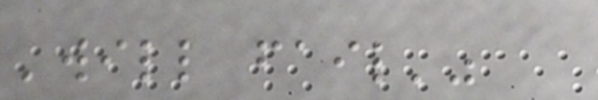'will fail'"
